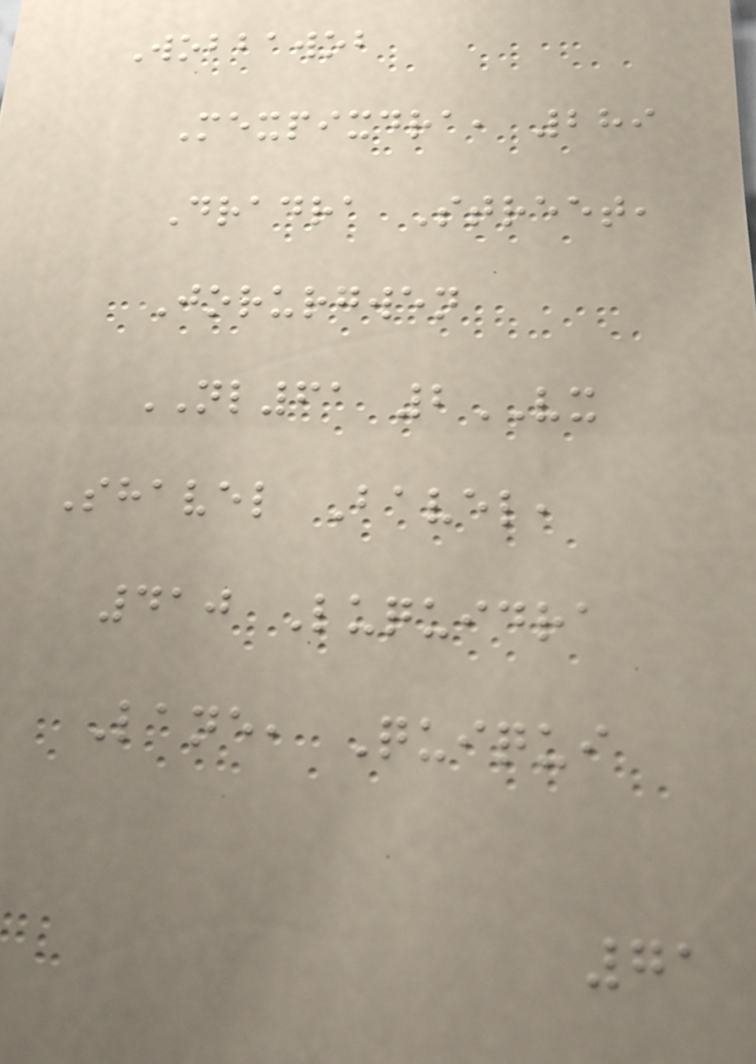Wobbawob
Mexpixdra, 289
Dradra Street,
Jorurgwen
NL61 2VX
Shavel Bavel,
410 Luquidra
Lane, Quiqui
71
